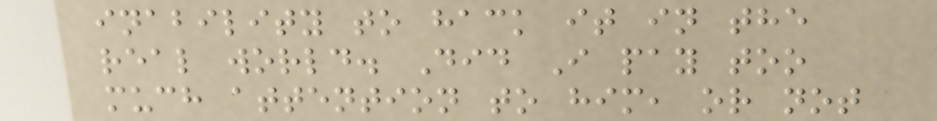inability to hack it in the
real world. Did I pay too
much attention to him, or not
